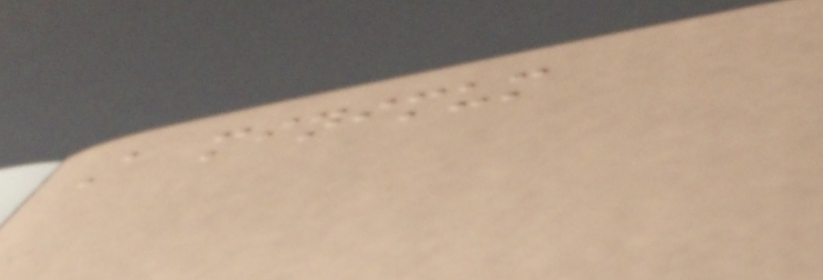A minimum
